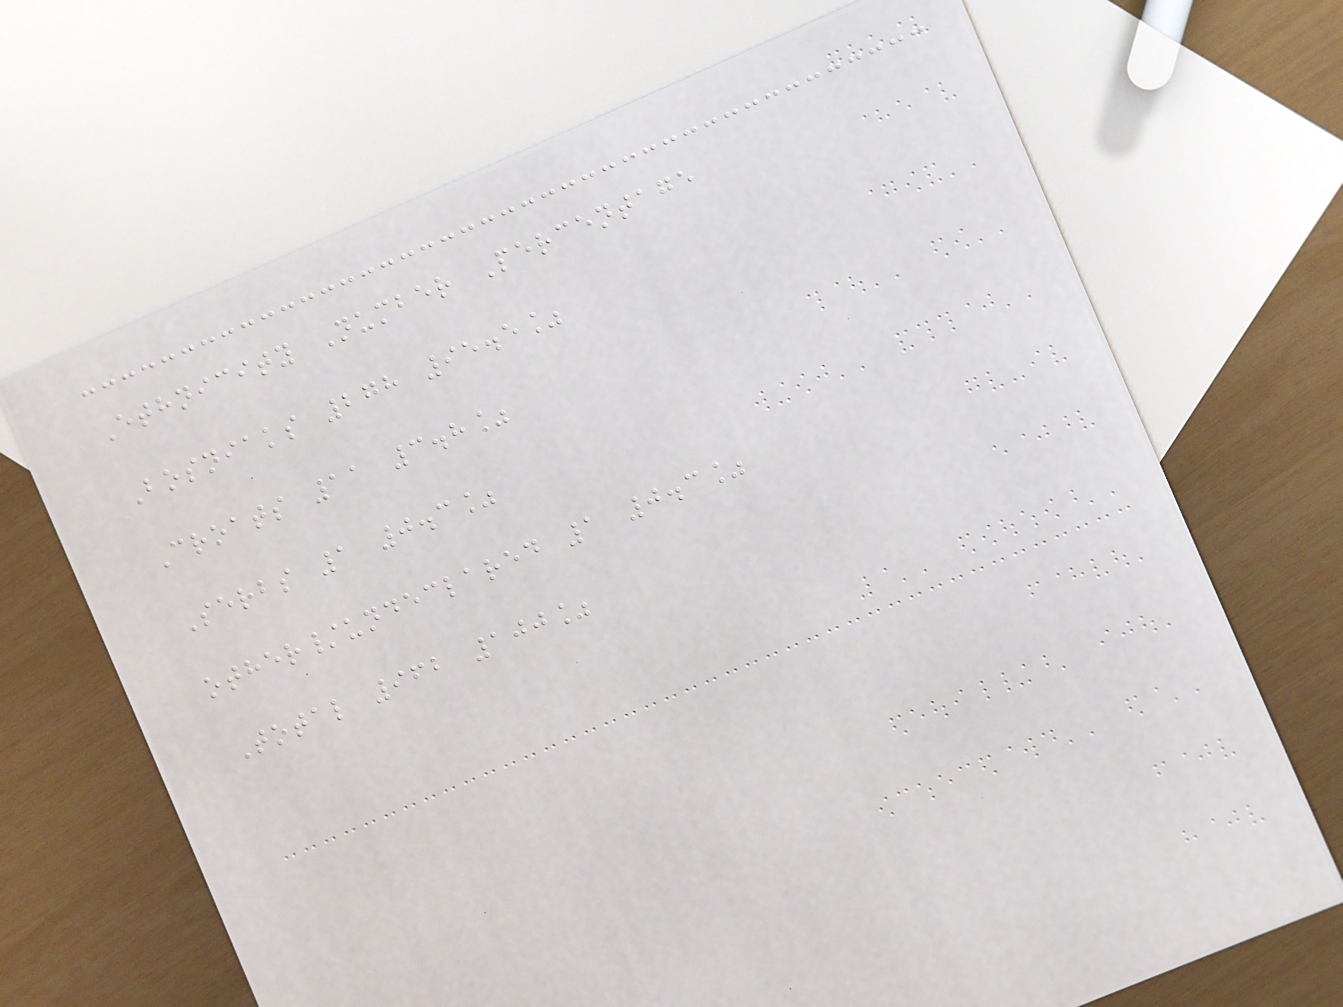Ethnicity Number Percentage
Bosniaks 278 95.5%
Croats 11 3.8%
Serbs 1 0.3%
other/undeclared 1 0.3%
Total 962 100%
